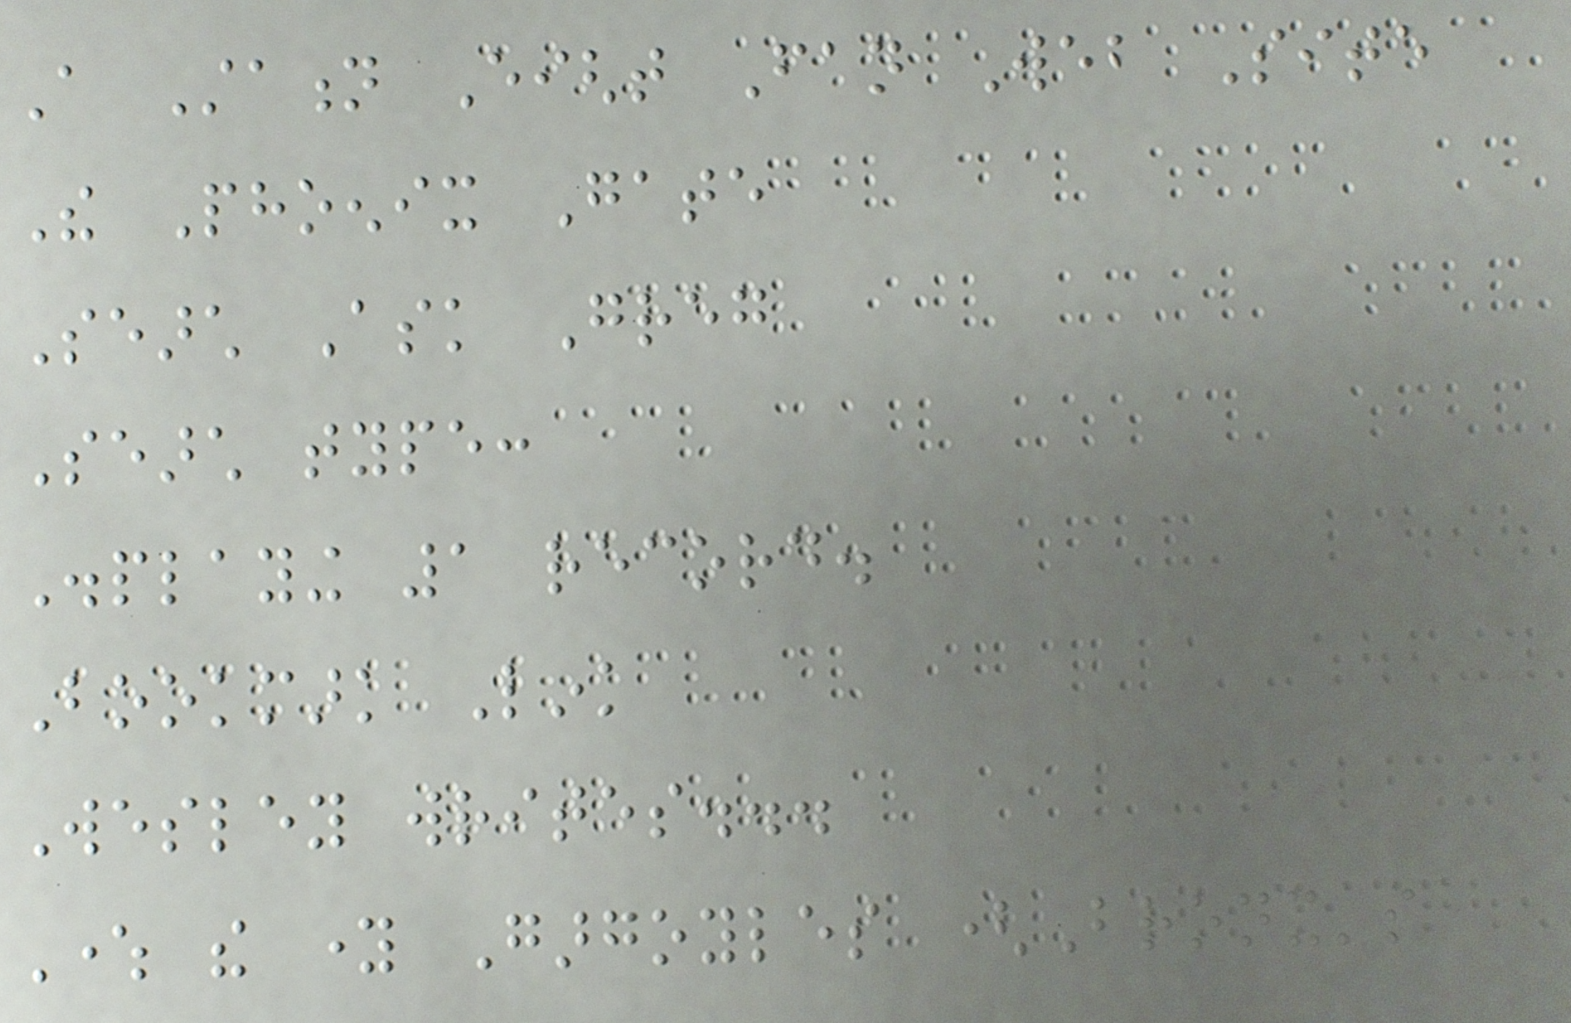A Station Eight Fan Web Site
The Phoenix Gate
Search Ask Greg
Search type:
Displaying 1 record.
Bookmark Link
Wesley writes...
Where the young Gargoyles (Bronx's
